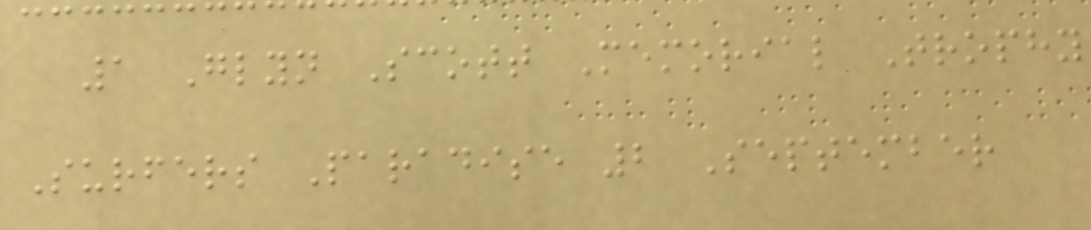1 Glyn Scott Memorial Trophy
Surfers Paradise 2 September
